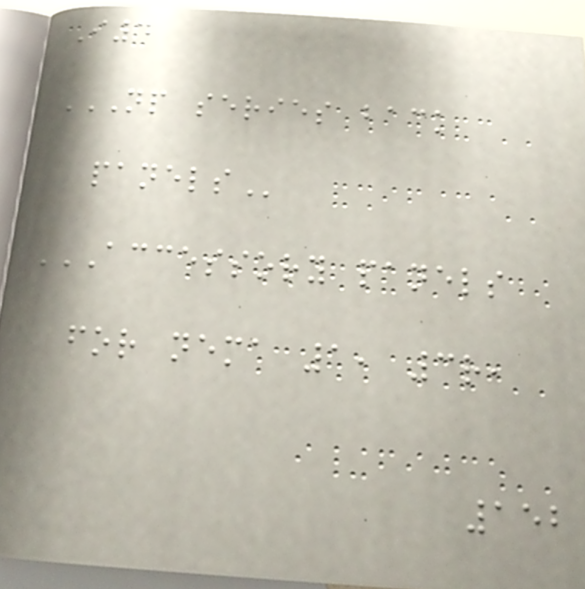I4
NP SERIES BACK
PANELS
ACCESSORY PANELS
FOR NEMA 1, 3R,
152
